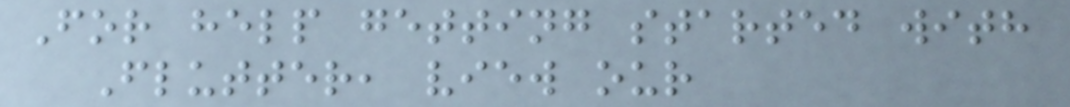For help getting started with
Flutter, view our
